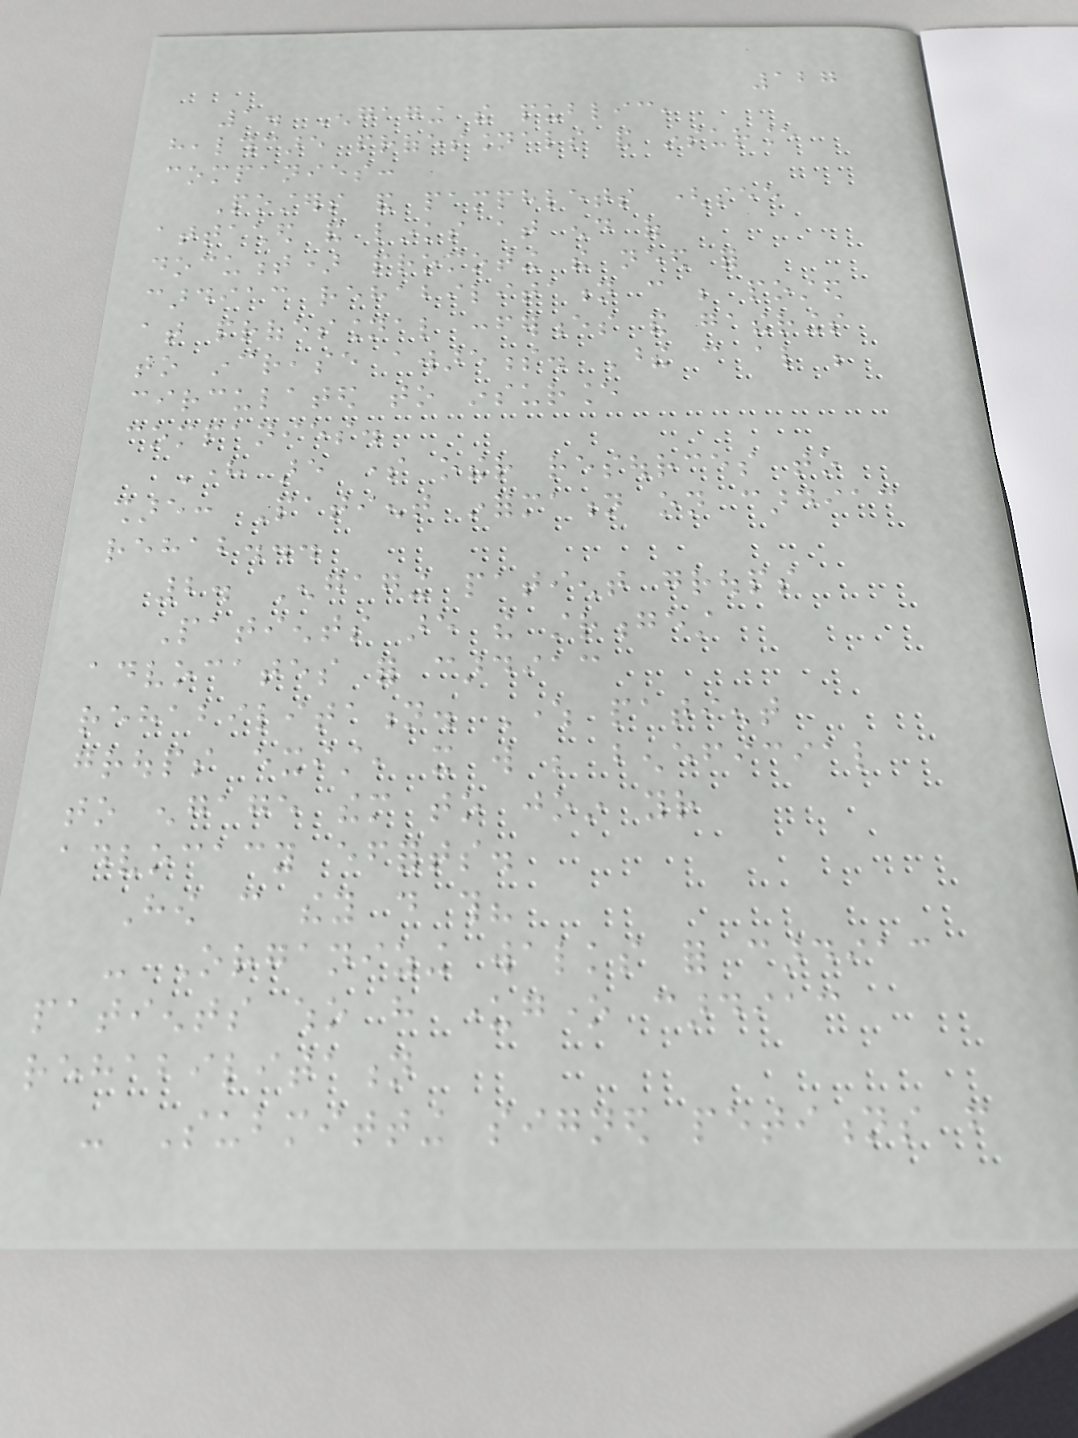127
1. Engaging the public,
healthcare professionals and insurance
companies:
Posters and pamphlets (see
attached and links at end of
document) promoting the need for
cardiac rehabilitation can be posted
at professional conferences and gatherings
to increase awareness. These can also be
circulated to insurance
companies.
Here are some other resources to
share: Patient information on cardiac
rehab...
2. Engaging patient groups
Patients are the strongest
advocates for cardiac
rehabilitation. Where patient
groups exist, it will be beneficial
to engage them to join your
advocacy efforts.
How can they do this?
- Organizing walks for cardiac
patients who have undergone cardiac
rehabilitation
- Submitting signed petitions from
